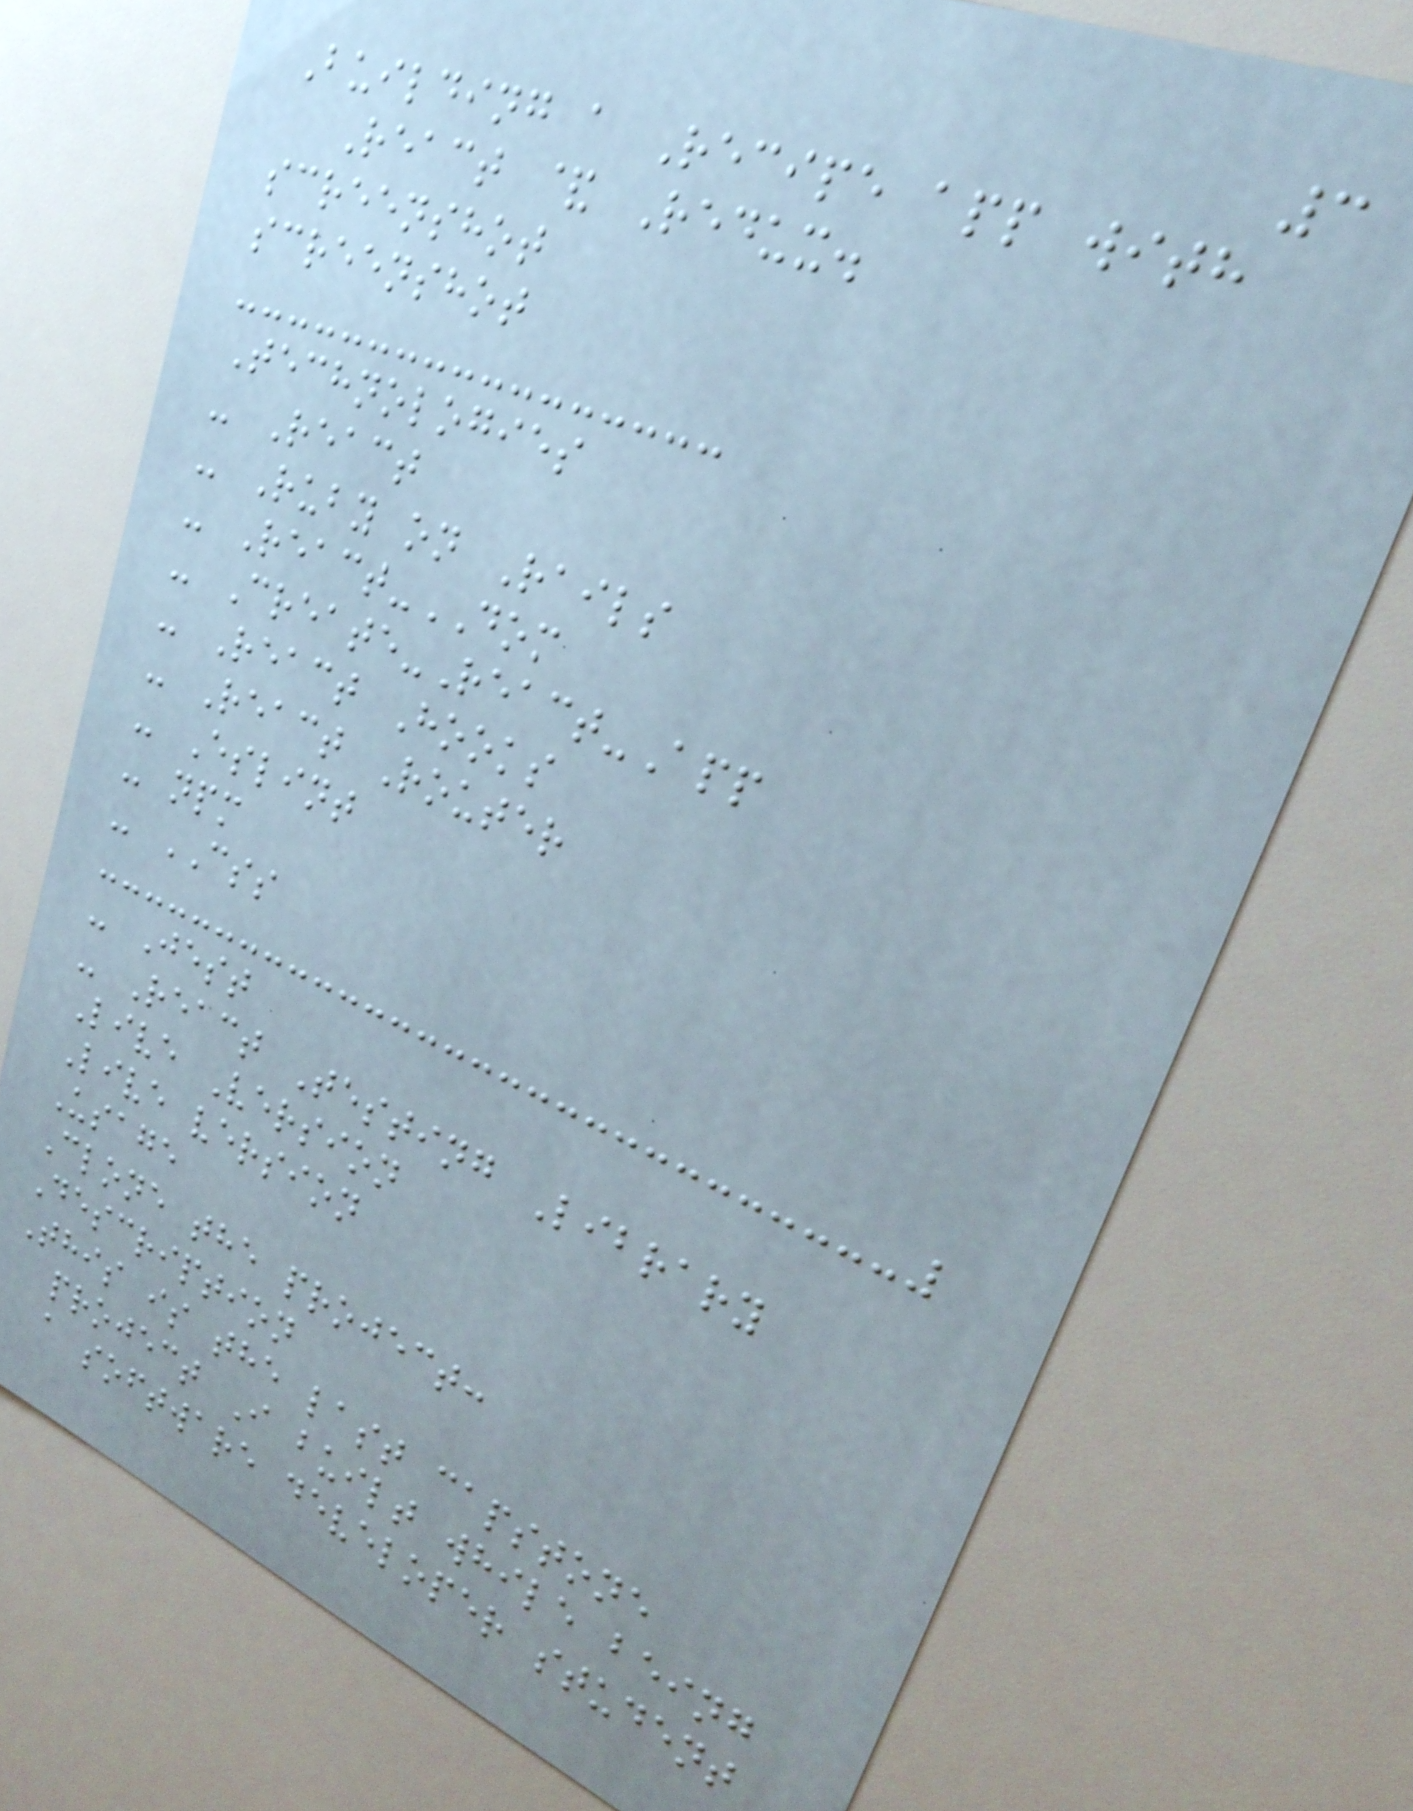3
Building a Recipe app with
React & Redux.
screenshot
screenshot
Technologies
- React
- Ruby on Rails
- React-DOM
- Create-React-App
- React Hooks
- React Router
- Eslint
- npm
- CSS
- Jest
- React Testing Library
Live Version
Live version
Usage
Clone the project:
Description
This is the last capstone
project I built while being
a software developer student
